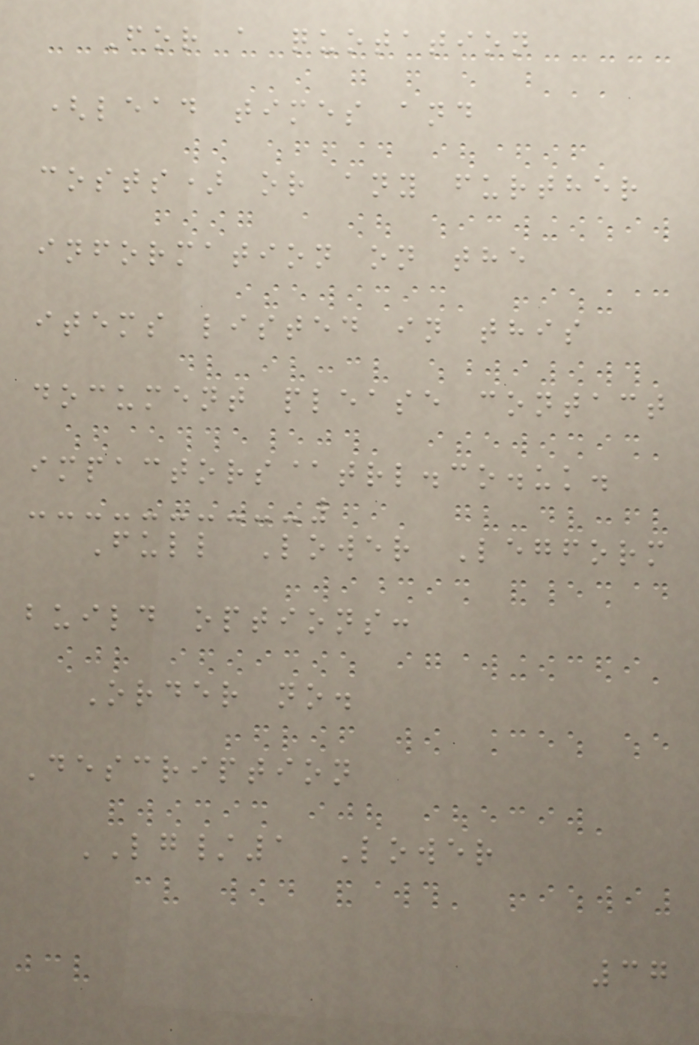For a quotation
(lead times and
costs) or any further
information on the
items listed in this
document please contact
impactors@trl.co.uk.
Full Lower Legform
build options:
Order no.
Description
LG/1 Lower
37
